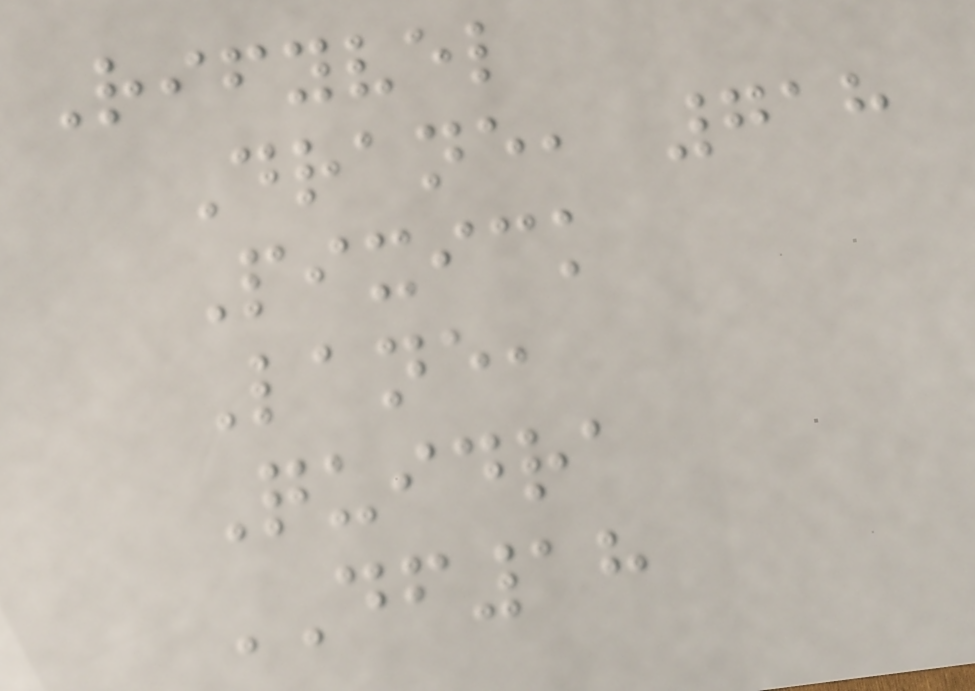Rifyvel
Drane, 718
Pixick
Lane,
Quidra
DF18
